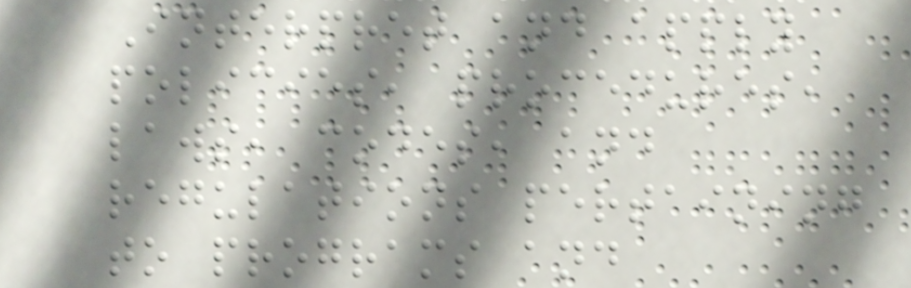Interpret and apply
policies, procedures,
laws, codes, and
regulations pertaining
to programs and
